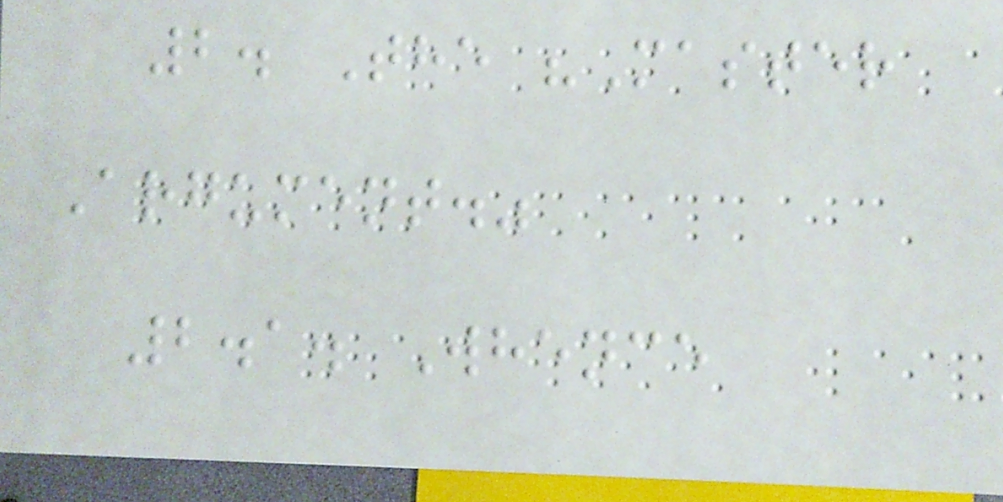2. The "Master
Argument."
2.1. Whence
